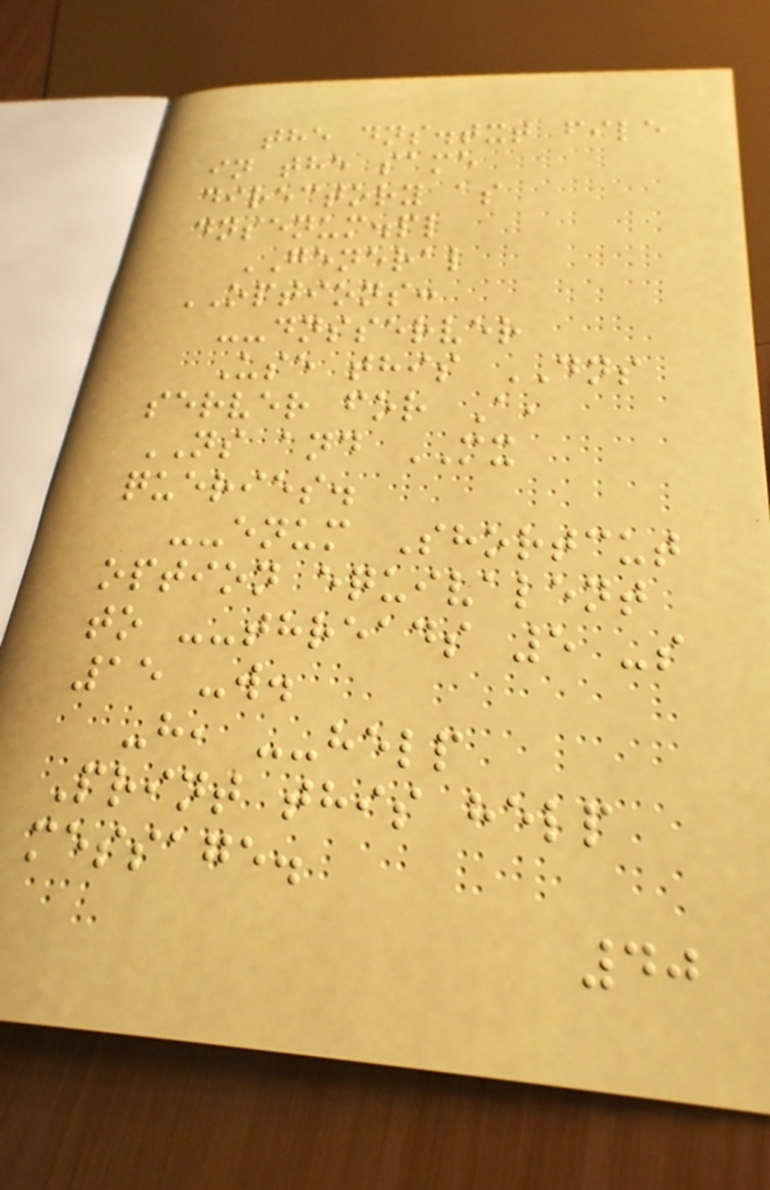the dns.txt file
in the same
directory as
dnsenum.pl
GENERAL
OPTIONS:
--dnsserver
Use this DNS
server for A,
NS and MX
queries.
--enum Shortcut
option equivalent
to --threads 5 -s
15 -w.
-h, --help
Print this help
message.
40
